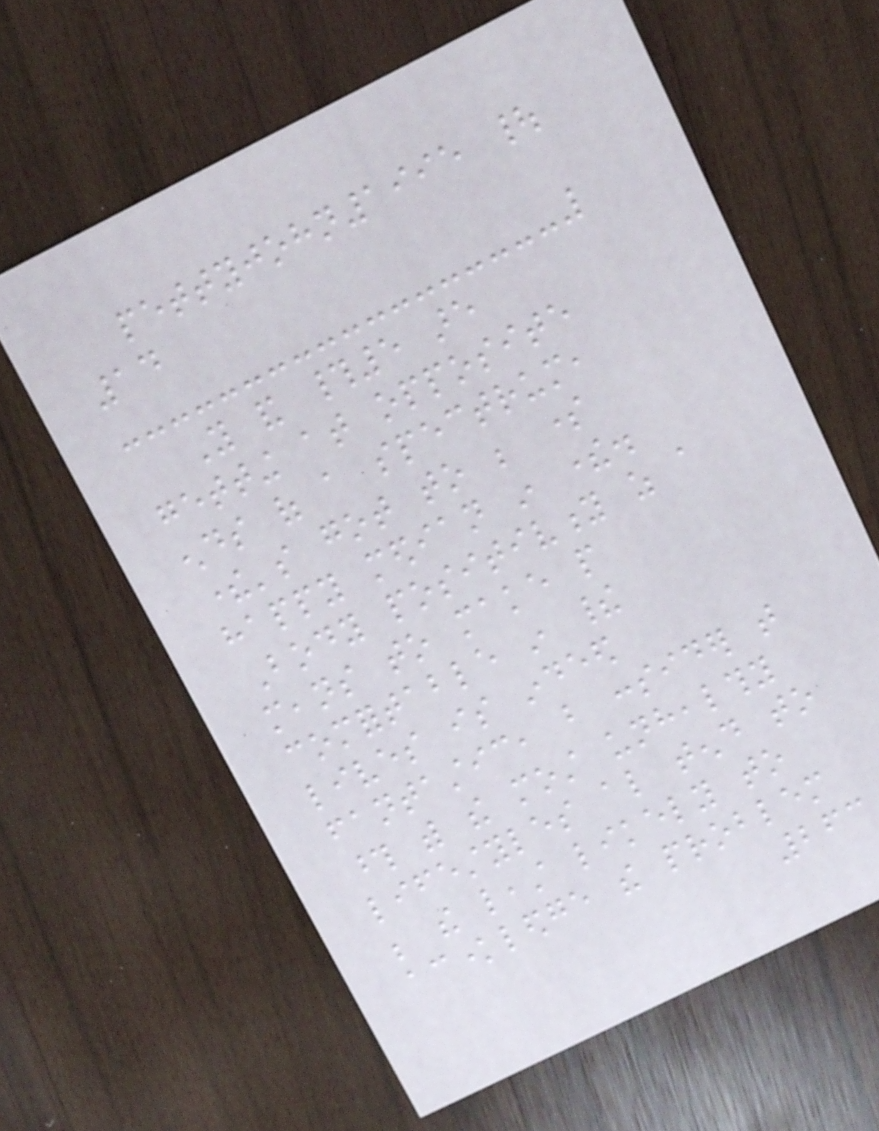pettyjohn1995 |
14
You and #5 are
getting at opposite
ends of a spectrum,
there's got to be some
happy median in there.
Body positivity as a
means to make people
comfortable in their
lives is indeed
fantastic, but consider that
those with the most unhealthy
lifestyles also tend to
be the least likely to
acknowledge the problem
263
